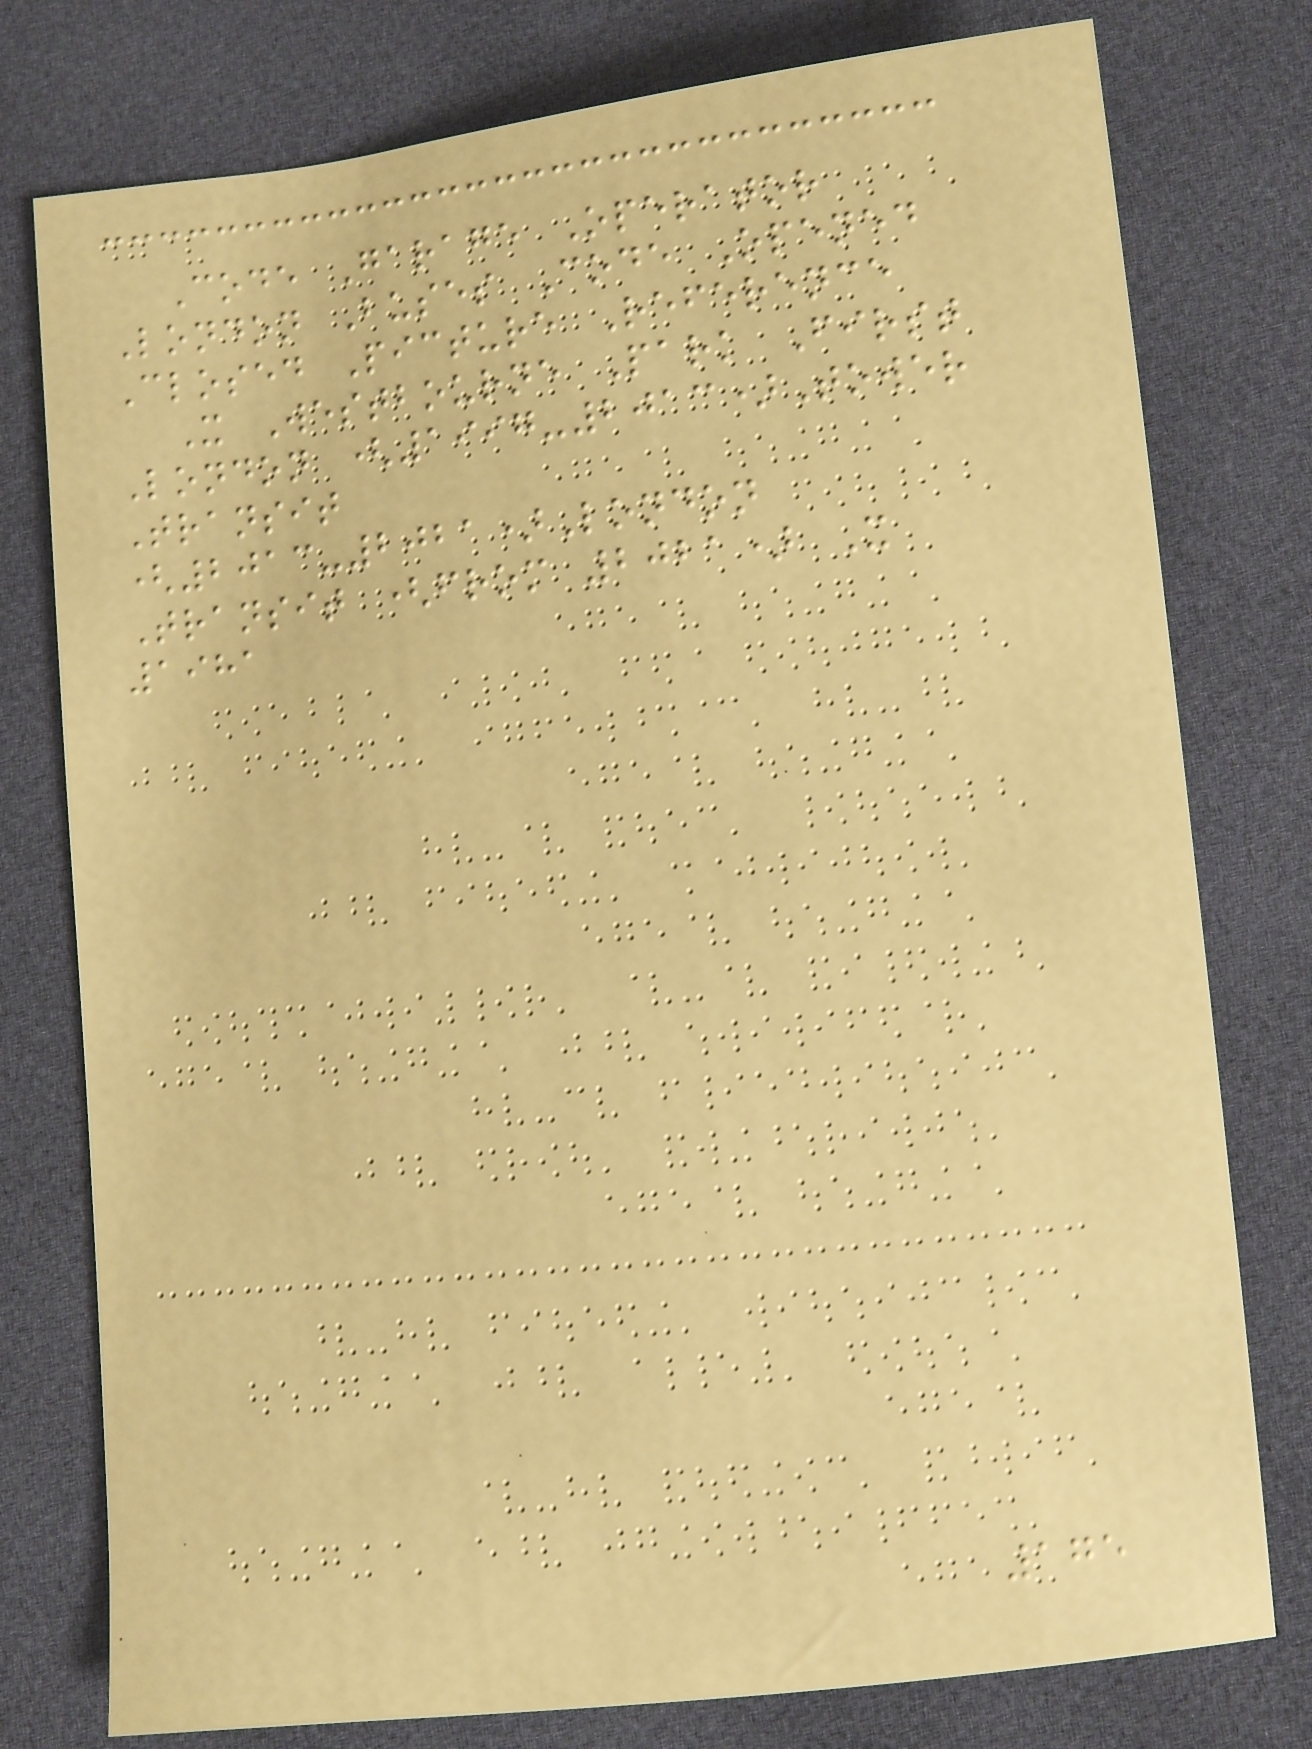Code Garage Operator
London Buses Code Opened
Closed Picture Reference
X Westbourne Park First
London (1997-2013)Tower
Transit
(2013-2021)London
Transit (from 2021) X
1981
175
